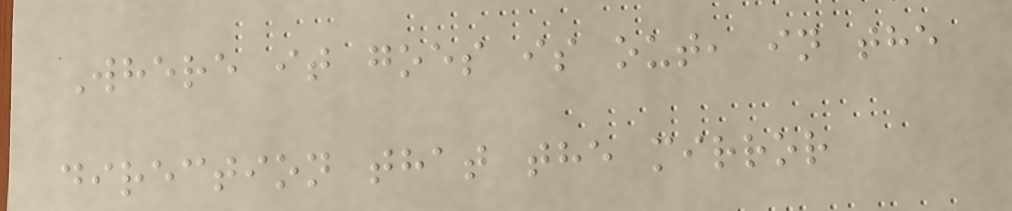Where it goes is out, in the
direction that the mirror
